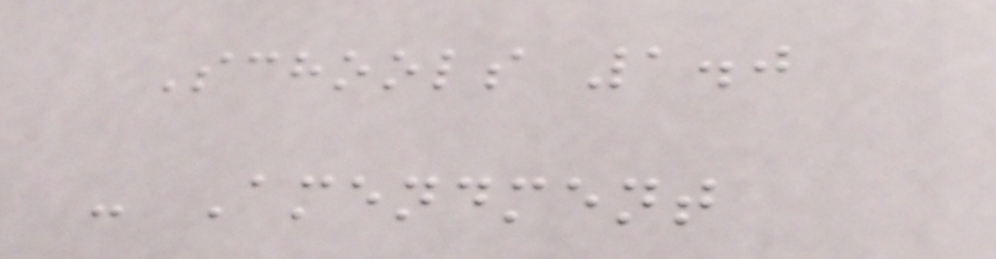Schools 1.0
- Amendment
